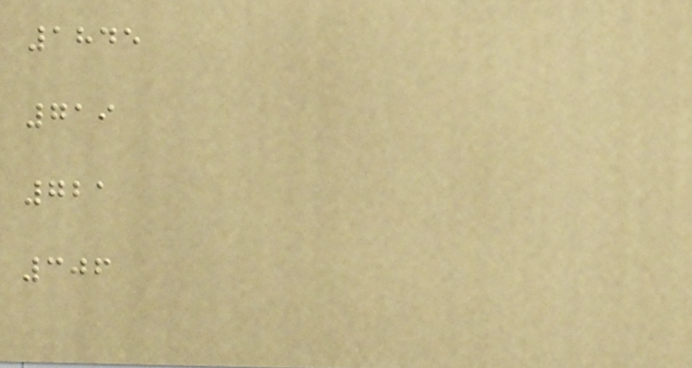1845
719
721
306
